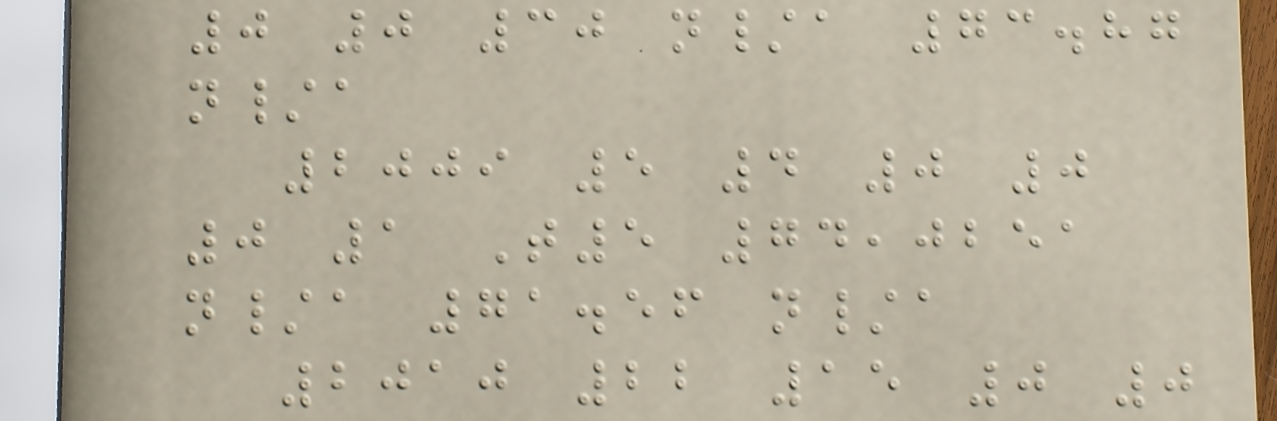0 0 30 n/a 73.87
n/a
2009 5 4 0 0
0 1 T5 74,0251
n/a 71.56 n/a
2010 22 15 0 0
